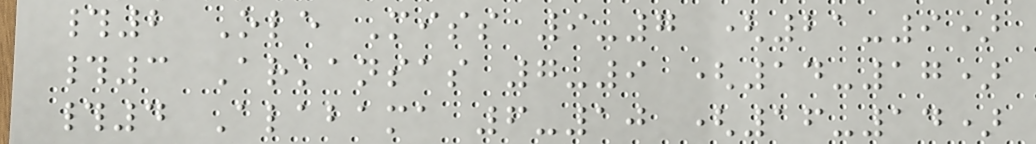#2 Ole Miss 9-7 (21-9)
#3 Arkansas 7-9 (14-17)
#4 Alabama 6-10 (16-14)
